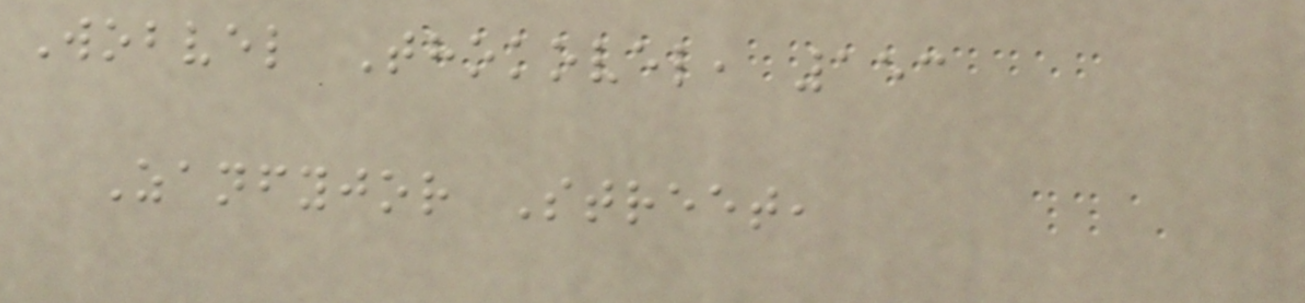Wobvel Thokovel, 153
Zanfyjor Street,
